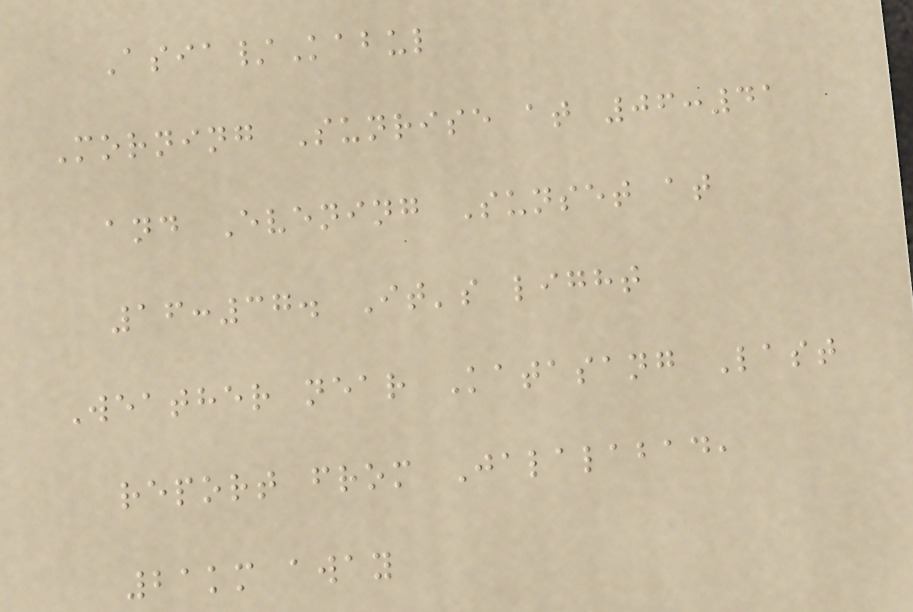Asia/Kabul
Morning Sunrise at 06:41
and Evening Sunset at
16:37. It's light
Weather near Katasang Last
report from Jalalabad,
21km away
